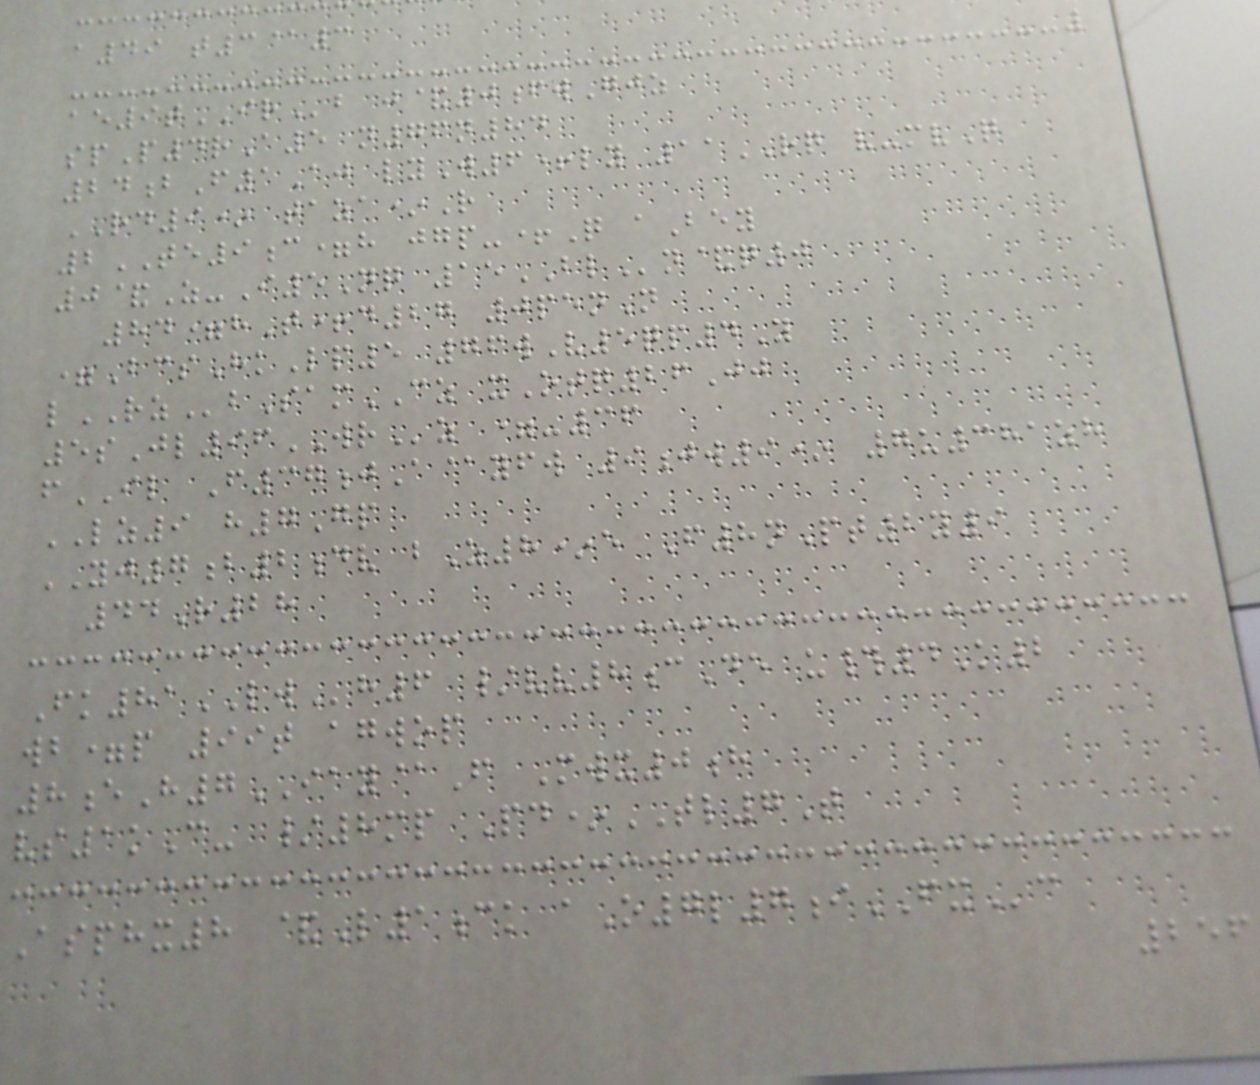a49 t3@3
ae9tIRb j&0fwGjz
spP4rA5 n76n84
24bF1Aj lyW6+ly 11RQ v-mvQ
RD9* taza*R
2TE9c=h jgp-+Q aBey
0&Z-I5Nq 15BLn&q0
84=hT+d27 0penN
=BcsHkLp5 76wV5qp4Y
lRZbSamCZ xOtq26Jj
5sJl96WRz =-36
fIL F37jA@yfw 9jw9* 7u381zh
LZ9 h7Gp
YJ7b2dv bZ8*e F8nPt2y9
44R28
Fk81LWh6 /vv8cDe u#4K2
wb=p 99t agwop
8eH7IAY@F Mwx0h
vs1kC- /8mp Pd*TL7T
Asphx8 &L1ck aO7l7iFXc
256
